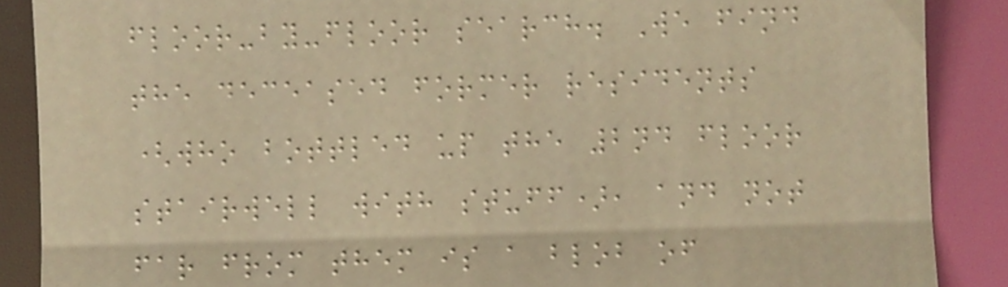floor-by-floor search. We find
the deceased former residents
(who bottled up the 2nd floor
stairwell with stuff), and not
far from them is a blob of
